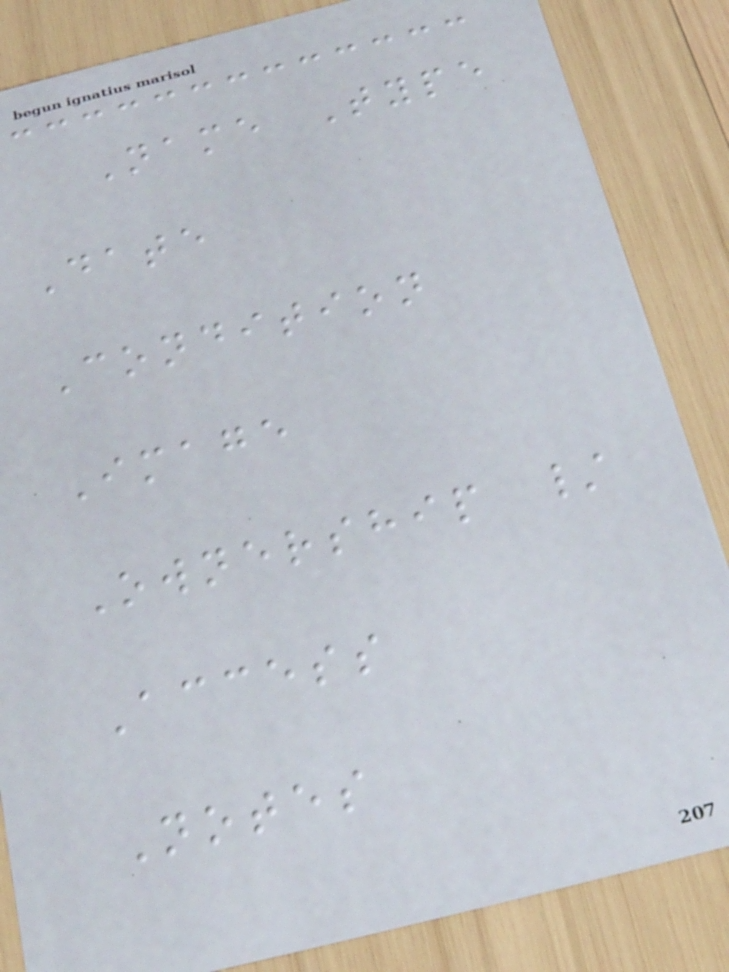Name Type
Date
Condition
Image
Ownership /
Access
Notes
